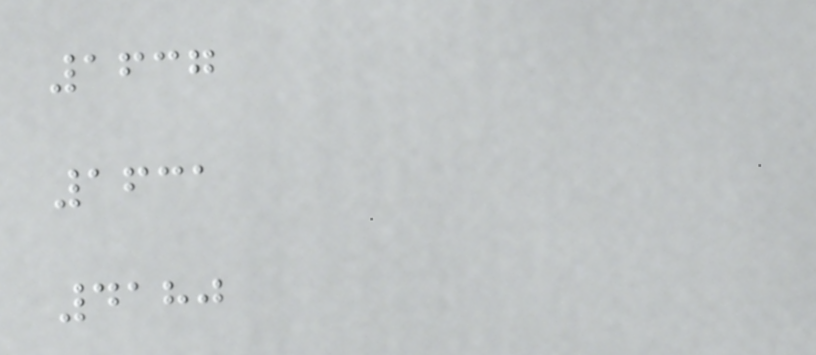1637
1631
4180
